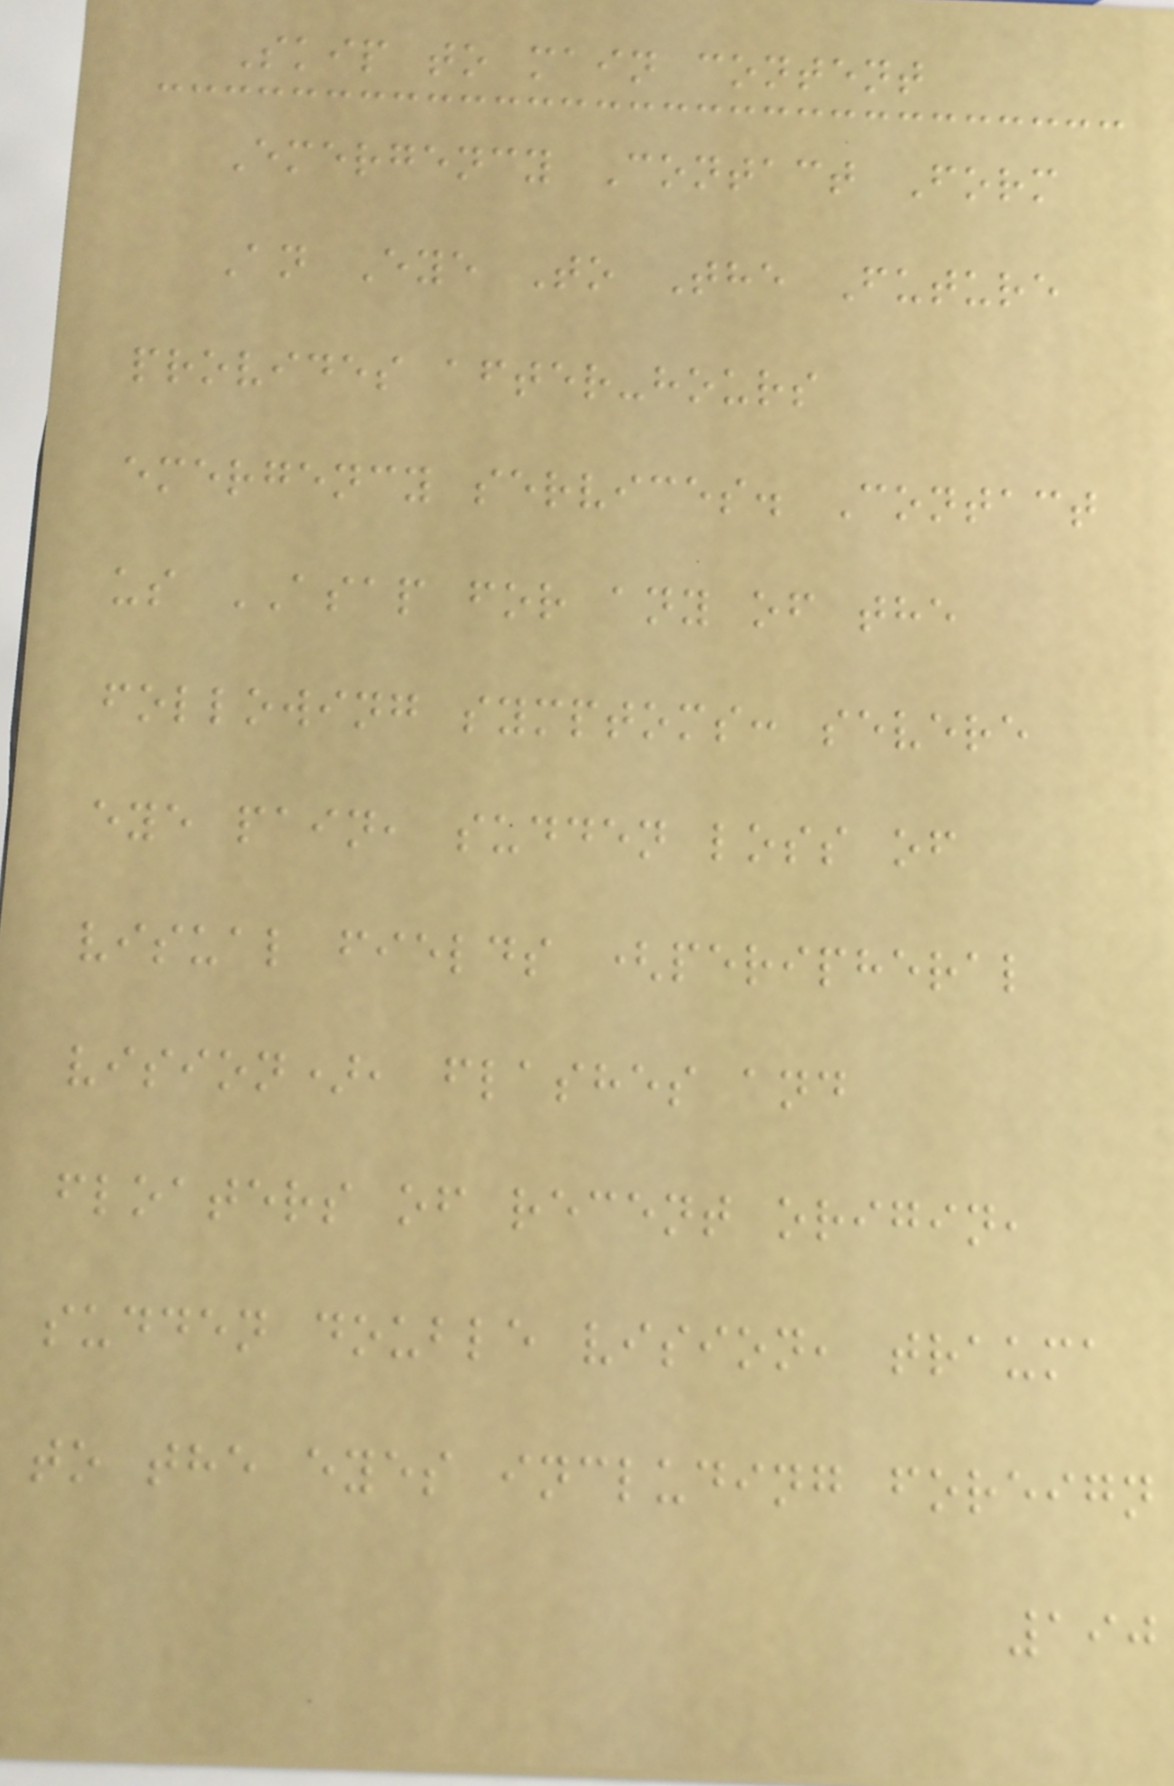Skip to main content
Emergency Contact Form
An Eye To The Future
provides after-hours
emergency services. Contact
us ASAP for any of the
following symptoms: severe
eye pain, sudden loss of
visual fields (peripheral
vision), flashes and
floaters of recent origin,
sudden double vision, trauma
to the eyes including foreign
190
